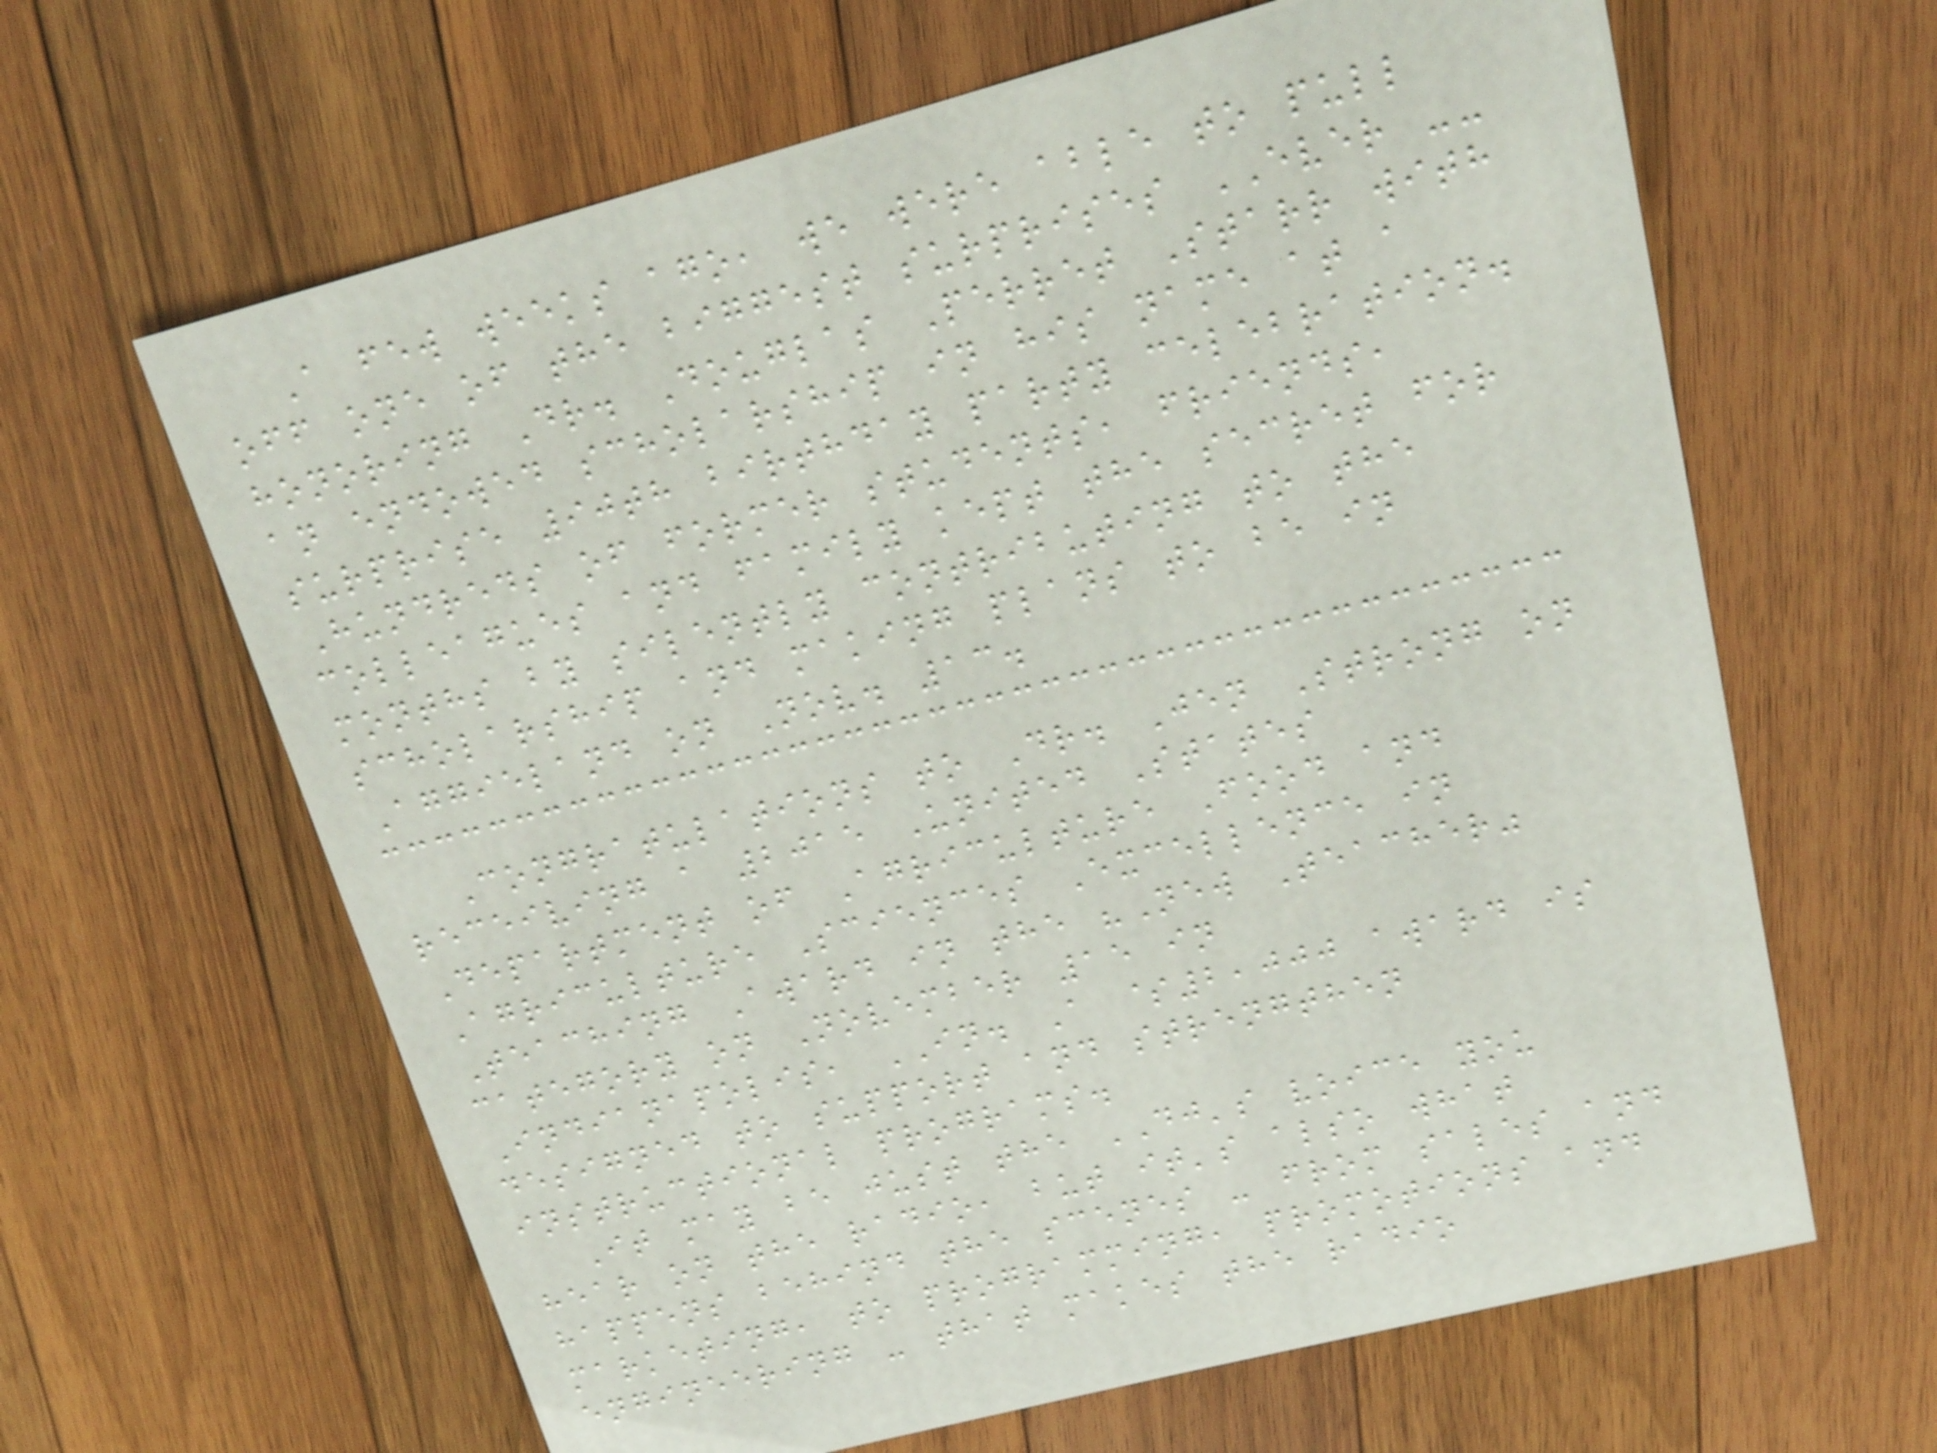A few weeks ago, we were able to pull
off one of the biggest surprises EVER --
honoring Dr. Douglas Perret Starr with
an endowed scholarship in his name at a
surprise 90th birthday party celebration.
Hundreds of former students, friends,
colleagues and family kept the secret for
months by silently contributing to the
scholarship and making plans to be in
Aggieland on Nov. 13.
Congratulations to Dr. Jen Strong on
receiving a 2015 United States
Department of Agriculture Food and
Agriculture Sciences Excellence in
Teaching Award in the "New Teacher"
category on November 15 in
Indianapolis, IN. A $2,000 award is
designed to support and strengthen
instructional programs.
It may be just the DJ's voice you
hear on the radio, but it's also what
happens behind the scenes - from sales and
marketing, to programming, promotions and
engineering - that makes the radio
